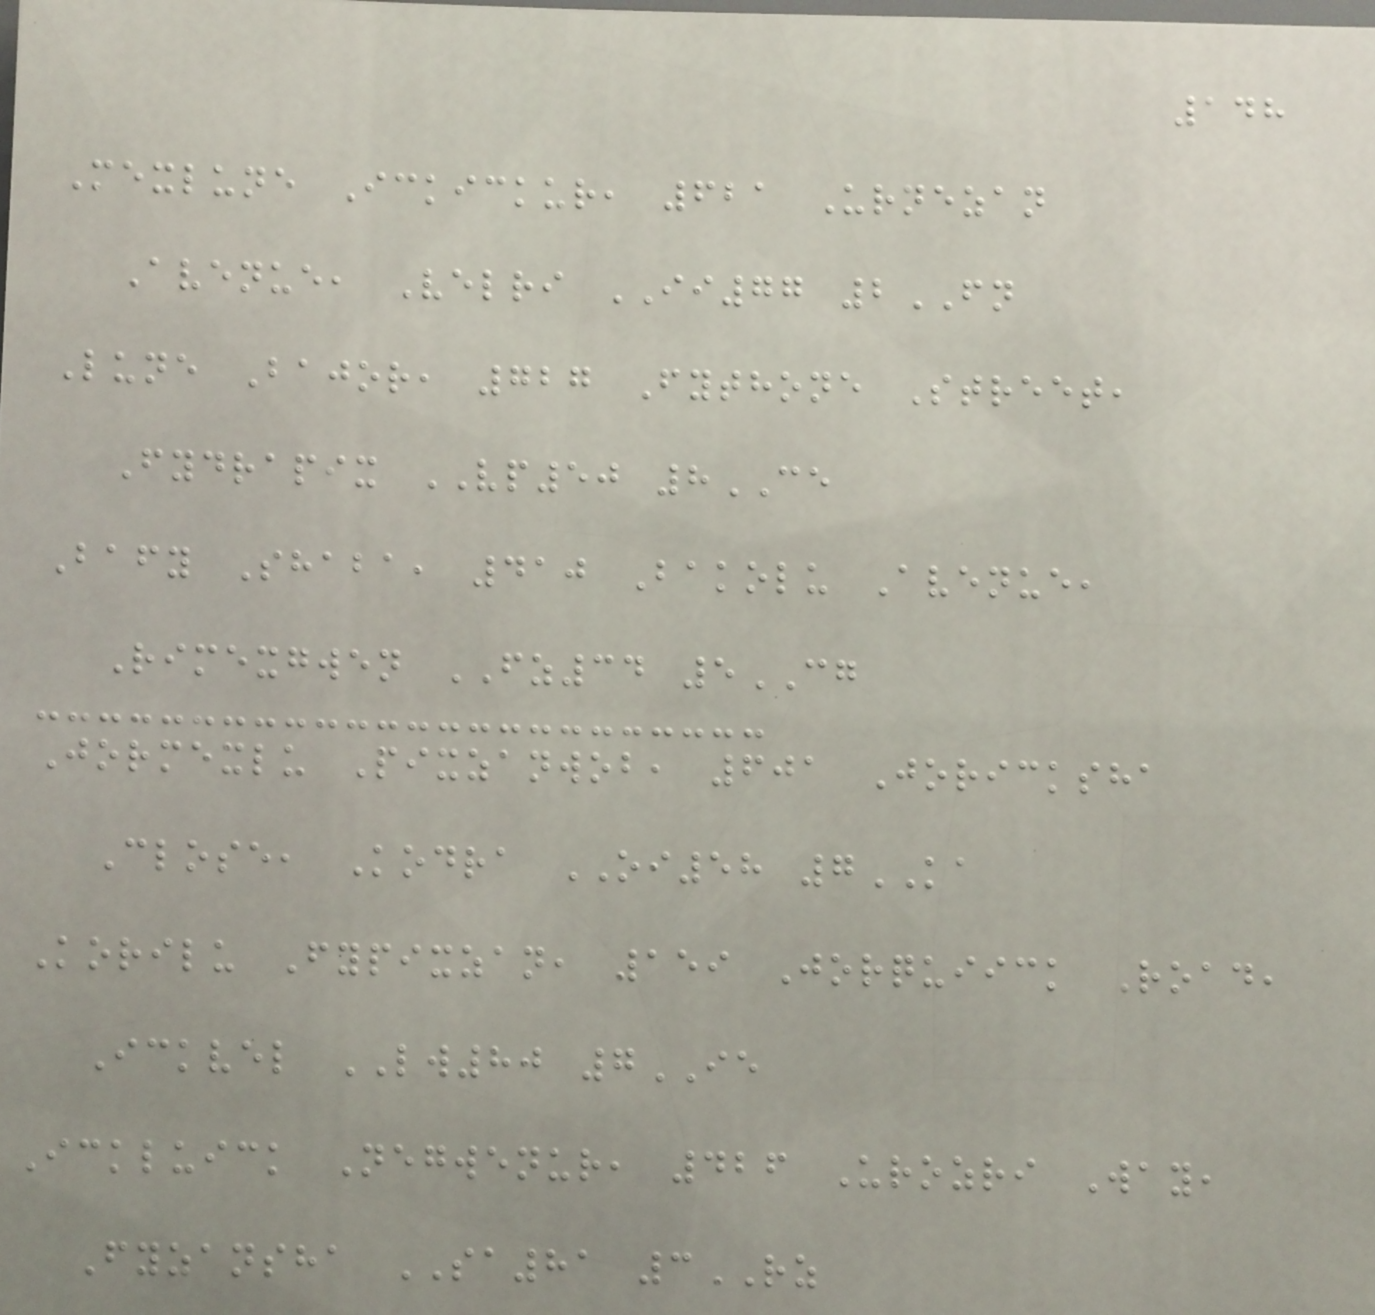148
Mexlune Ickickur, 621 Urnezan
Avenue, Velri II77 2FN
Lune Bajor, 727 Fythone Street,
Fydrapix VP50 8CE
Bafy Shaba, 410 Bakolu Avenue,
Rimexgwen FZ34 5CG
Jormexlu Pixzanwob, 601 Joricksha
Close, Kodra OI58 7KA
Korilu Fypixzan, 159 Jorquiick Road,
Ickvel LW80 7IE
Ickluick Negwenur, 426 Urozri Way,
Fyzansha SA81 3RZ
